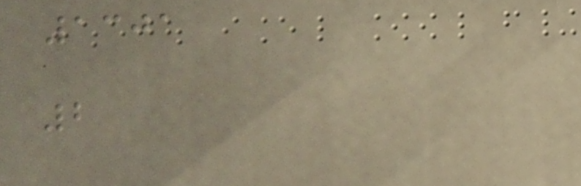1301
2
